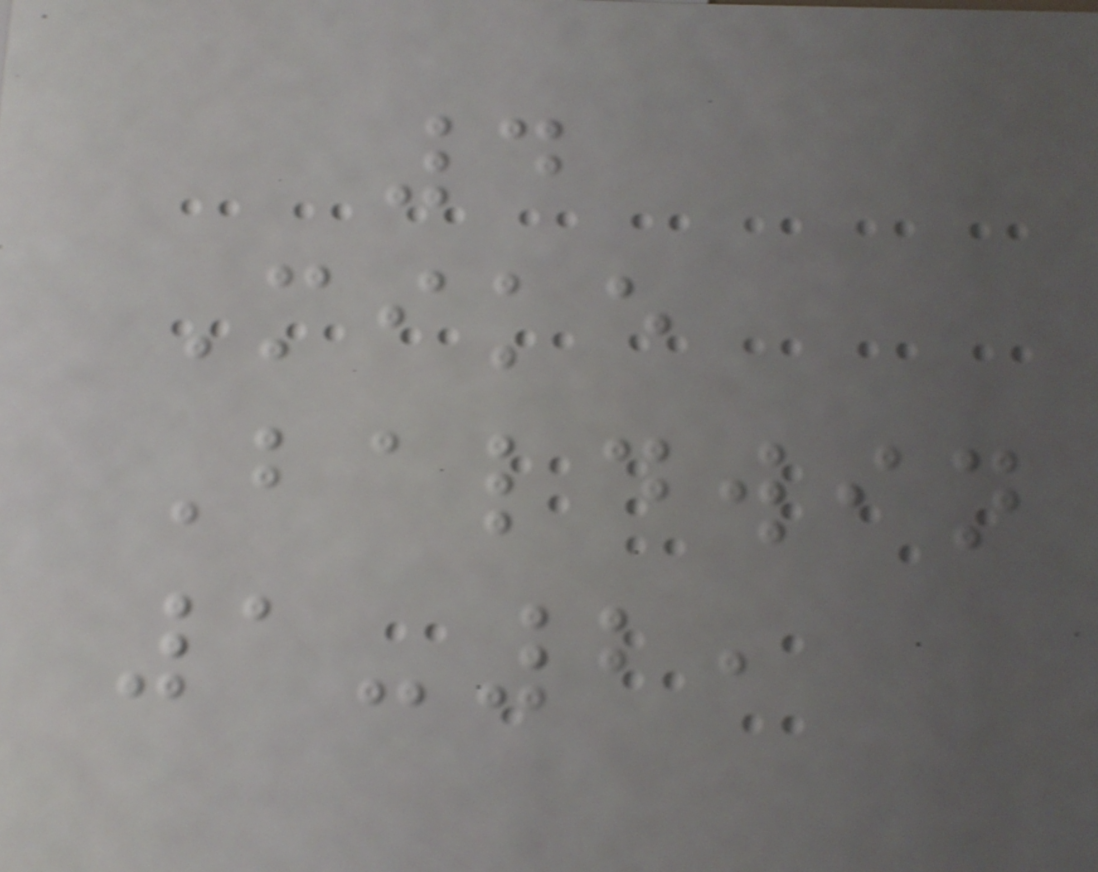4
Mike
Baldwin
1-2,
